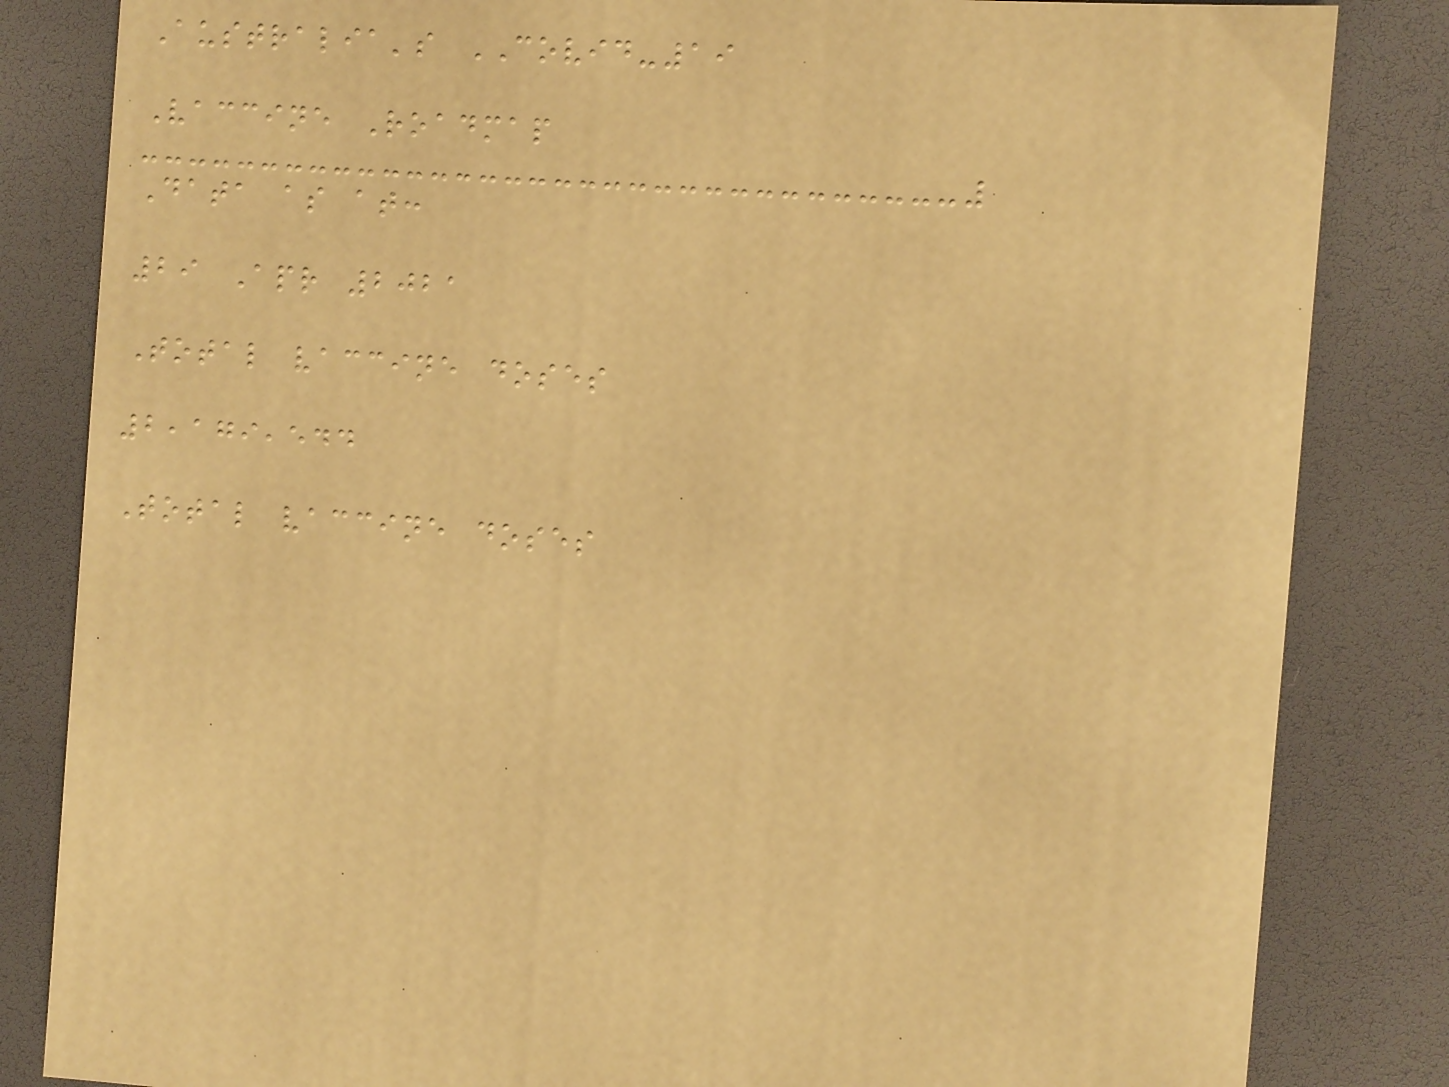Australia's COVID-19
Vaccine Roadmap
Data as at:
29 Apr 2021
Total vaccine doses
2,179,544
Total vaccine doses
